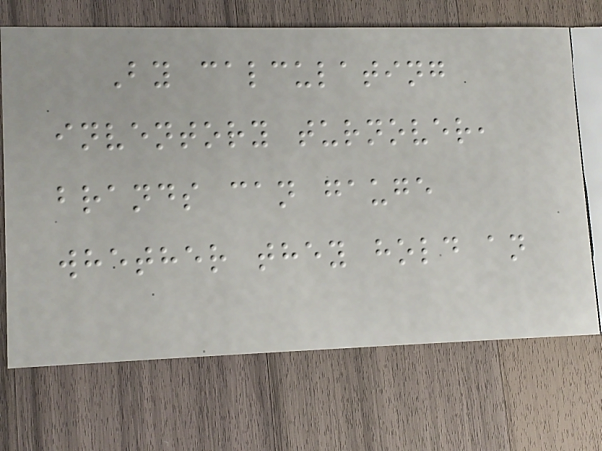By calculating
inventory turnover,
brands can gauge
whether they hold an
